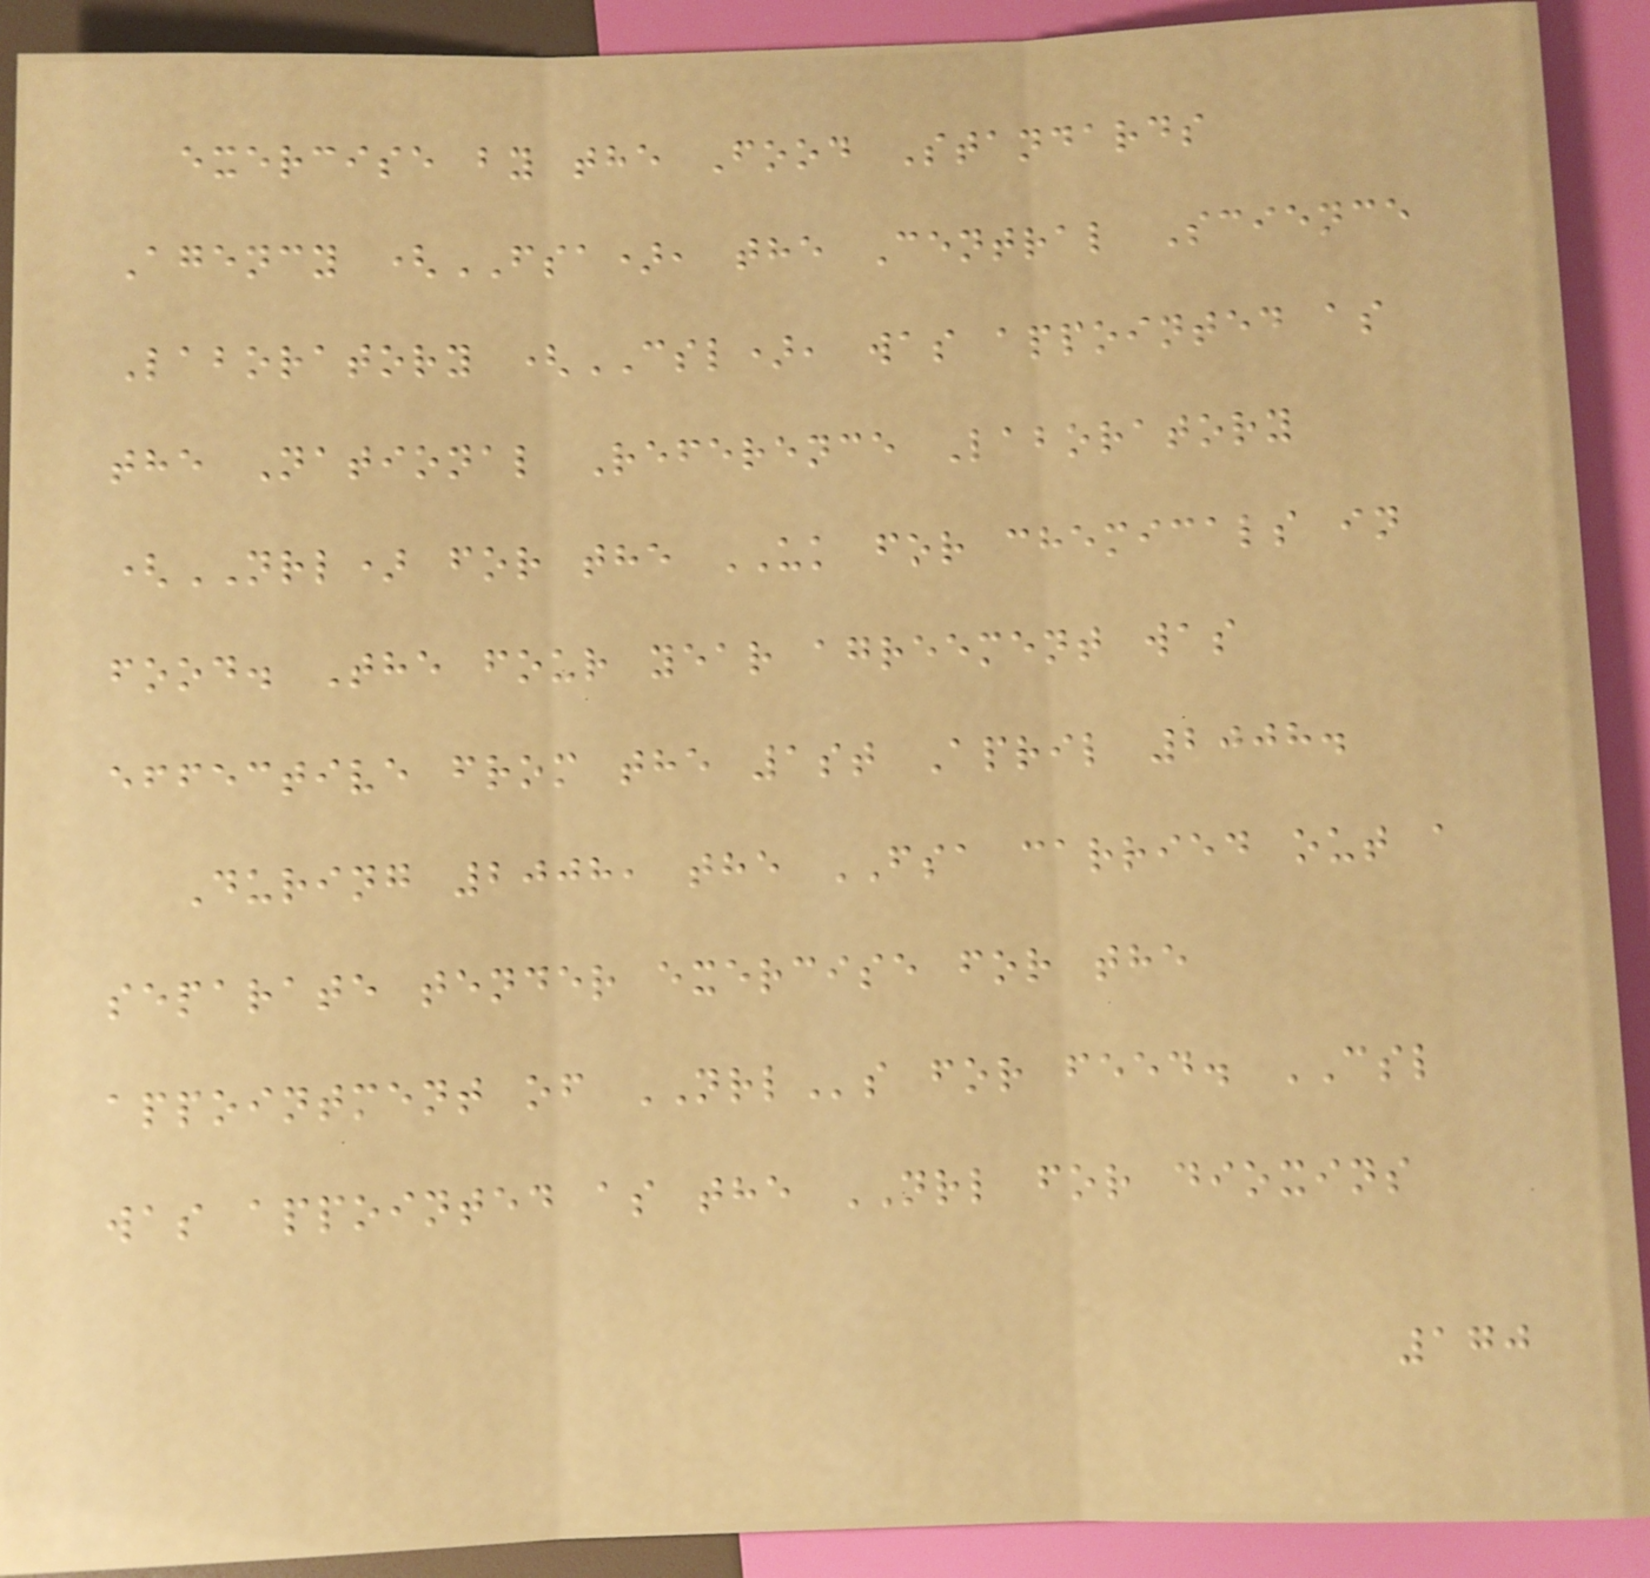exercise by the Food Standards
Agency (FSA), the Central Science
Laboratory (CSL), was appointed as
the National Reference Laboratory
(NRL) for the UK for chemicals in
food. The four year agreement was
effective from the 1st April 2008.
During 2008, the FSA carried out a
separate tender exercise for the
appointment of NRLs for feed. CSL
was appointed as the NRL for dioxins
170
